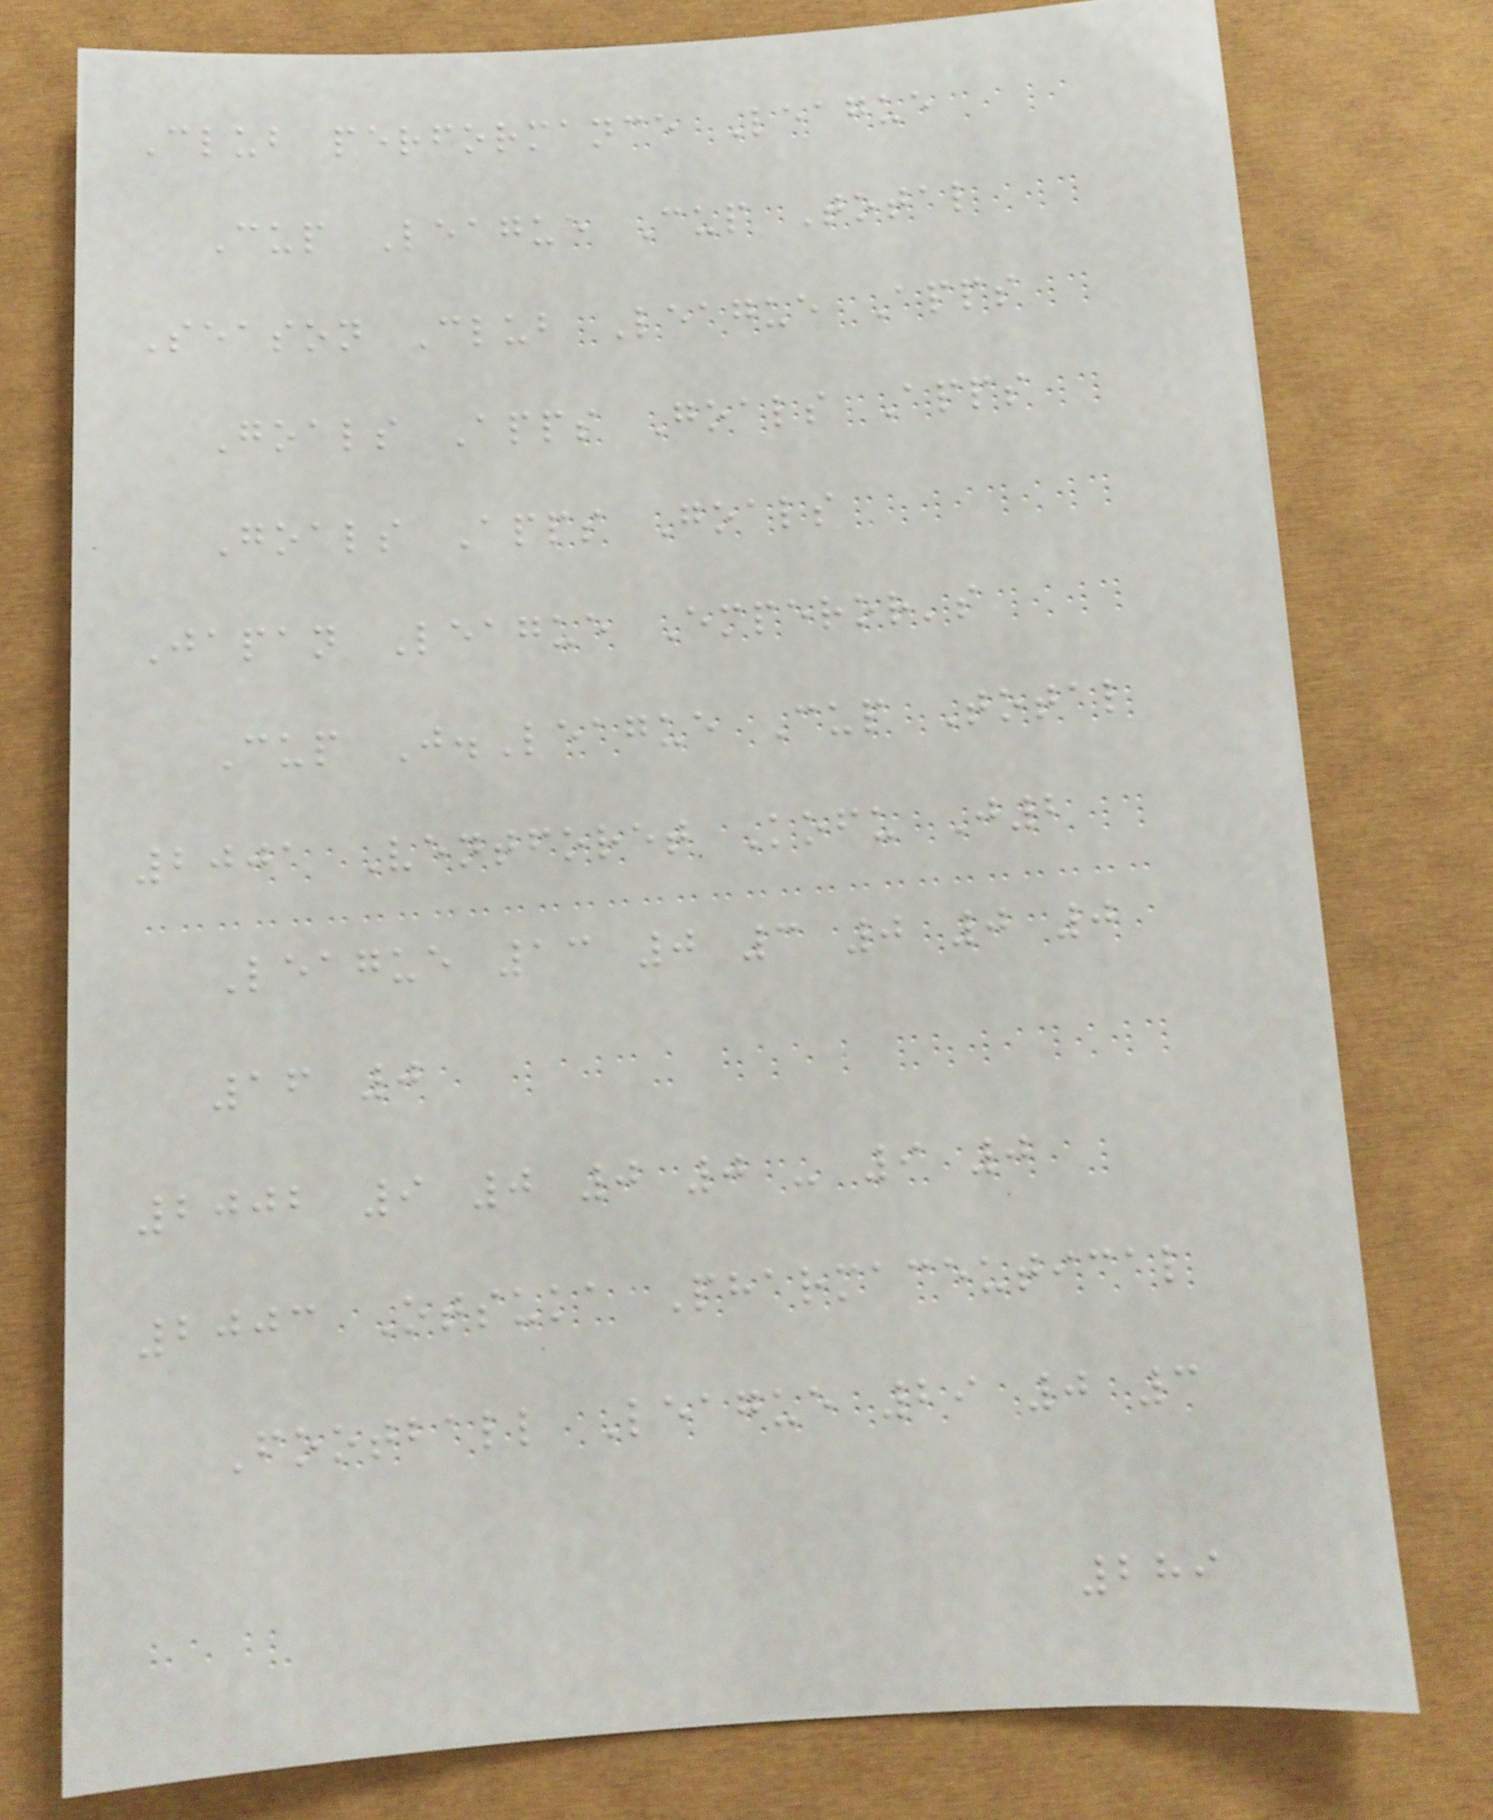Club performance League
Cup League Cup Total
Season Club League Apps
Goals Apps Goals Apps
Goals Apps Goals
Japan League Emperor's
Cup J.League Cup Total
2001 Ventforet Kofu J2
League 13 0 3 0 0 0
16 0
2002 9 0 0 0 - 9 0
2003 Otsuka Pharmaceutical
Football League 29 0 3
289
